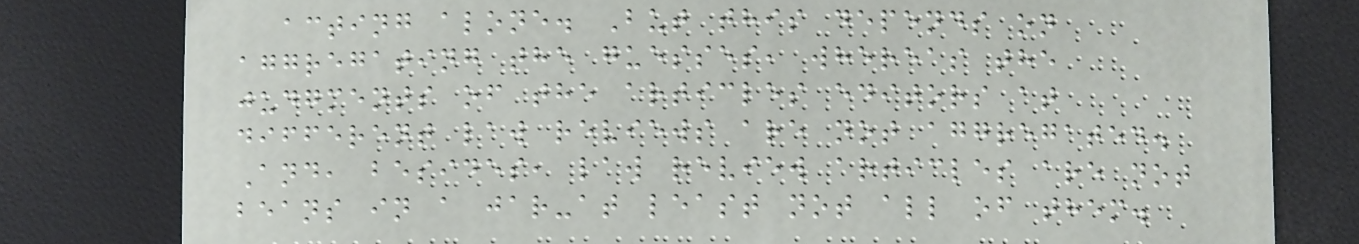acting alone. But this depends on
aggregating the guesses, whereas the
judgments of the articles editors at
different law reviews are not aggregated.
And, besides, law review articles are not
beans in a jar-at least not all of them.
